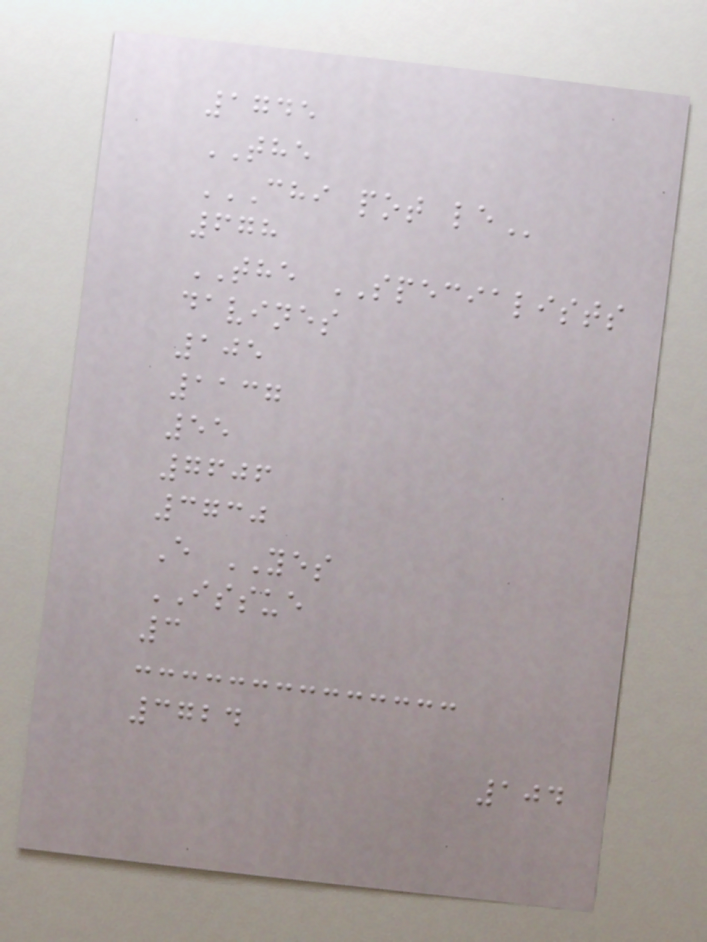1745
THE
CHI POT LE
678
THE SPECIALISTS
davines
105
1137
55
7606
3730
E YES
ISSUE
3
3724
104
